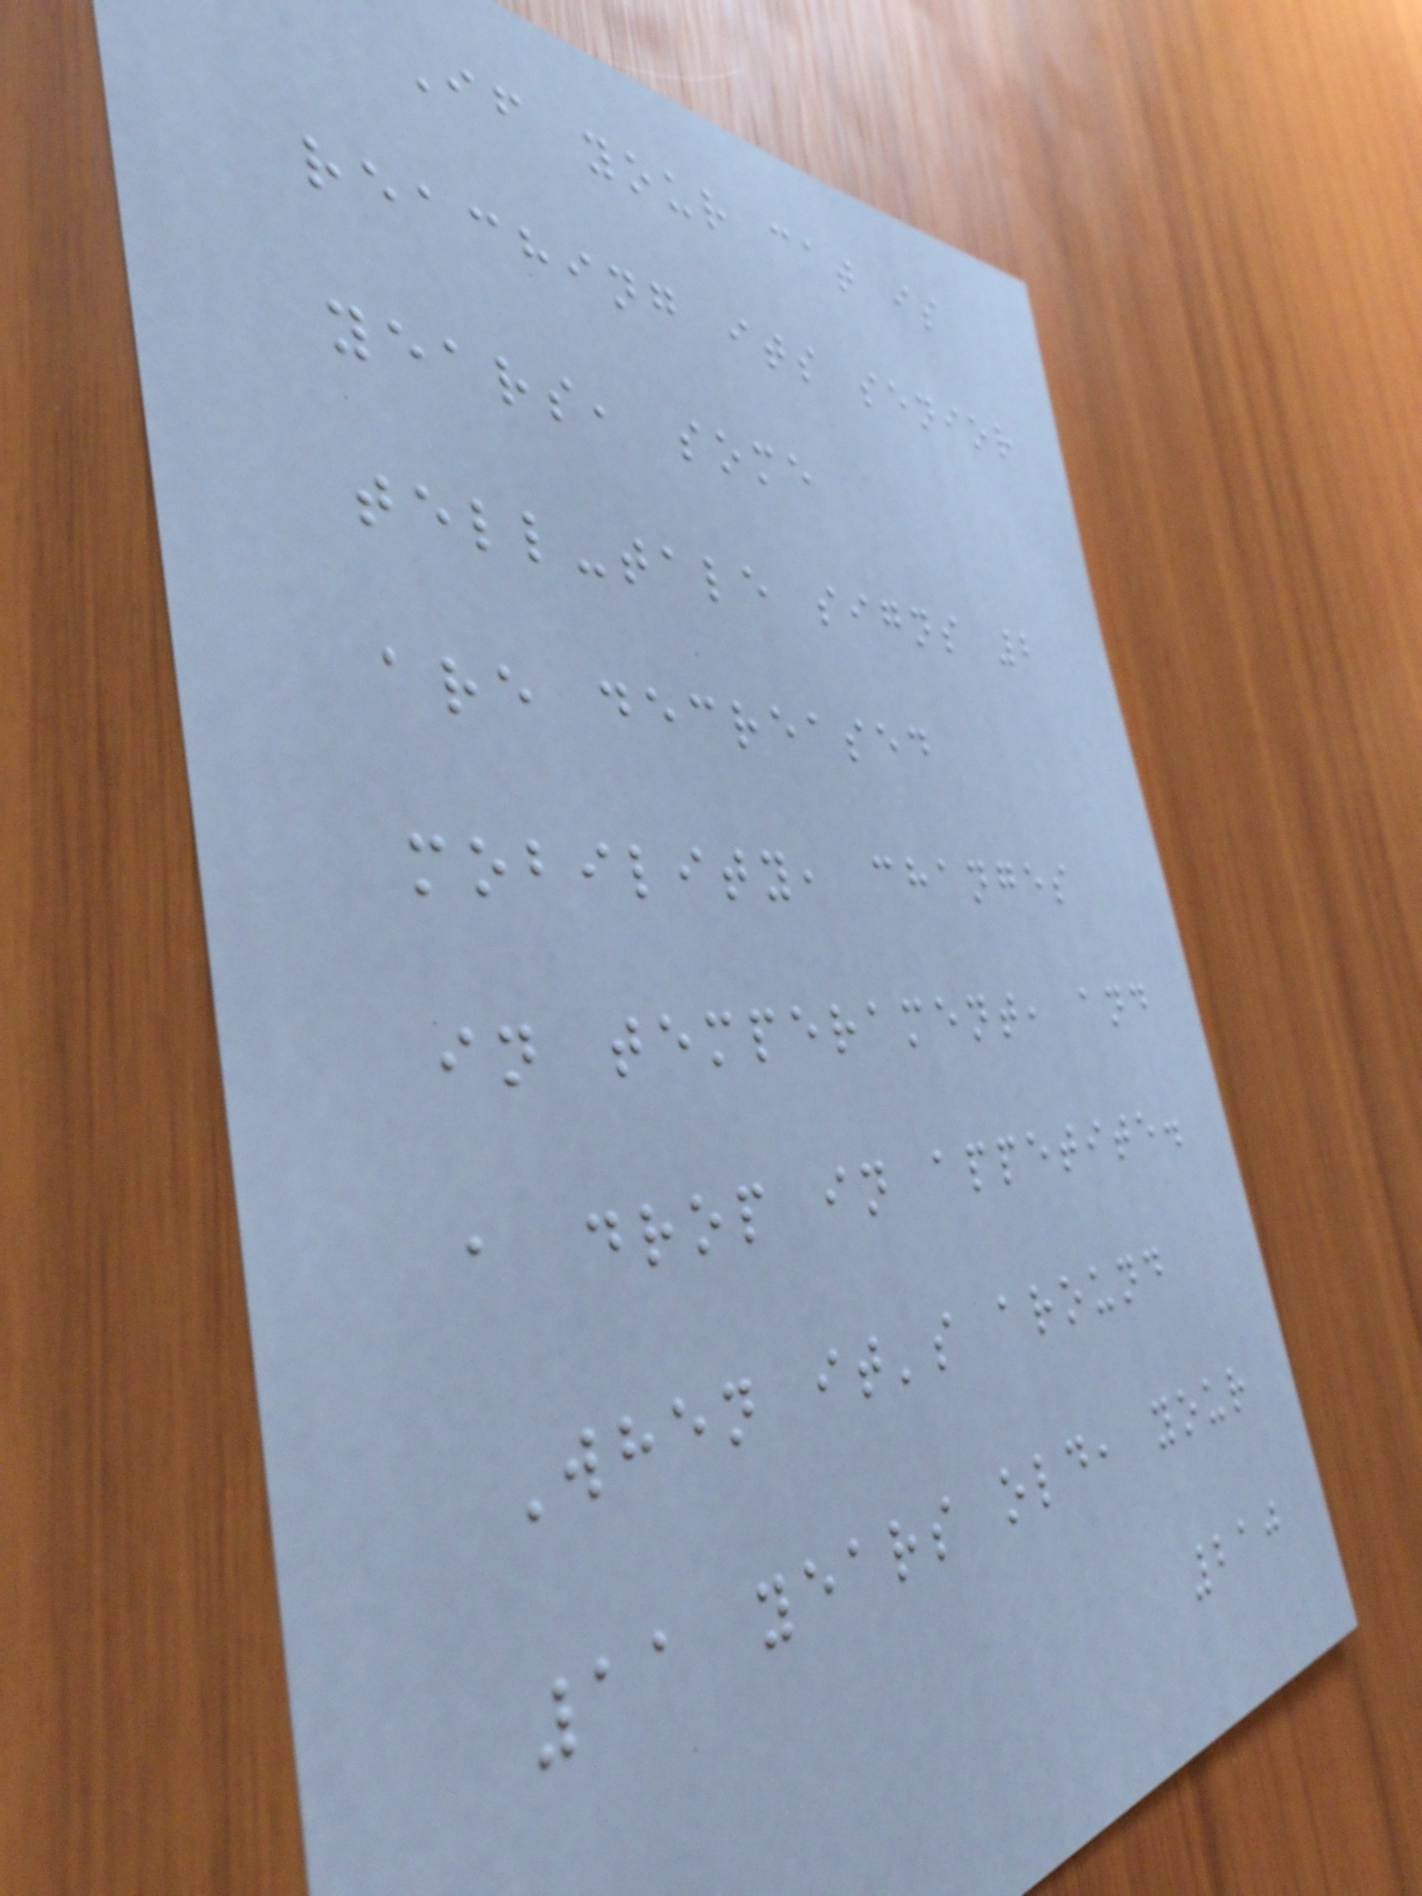If your cat is
reaching its senior
years, some
tell-tale signs 2
are decreased
mobility, changes
in temperament, and
a drop in appetite.
When it's around
11 years old, your
210
